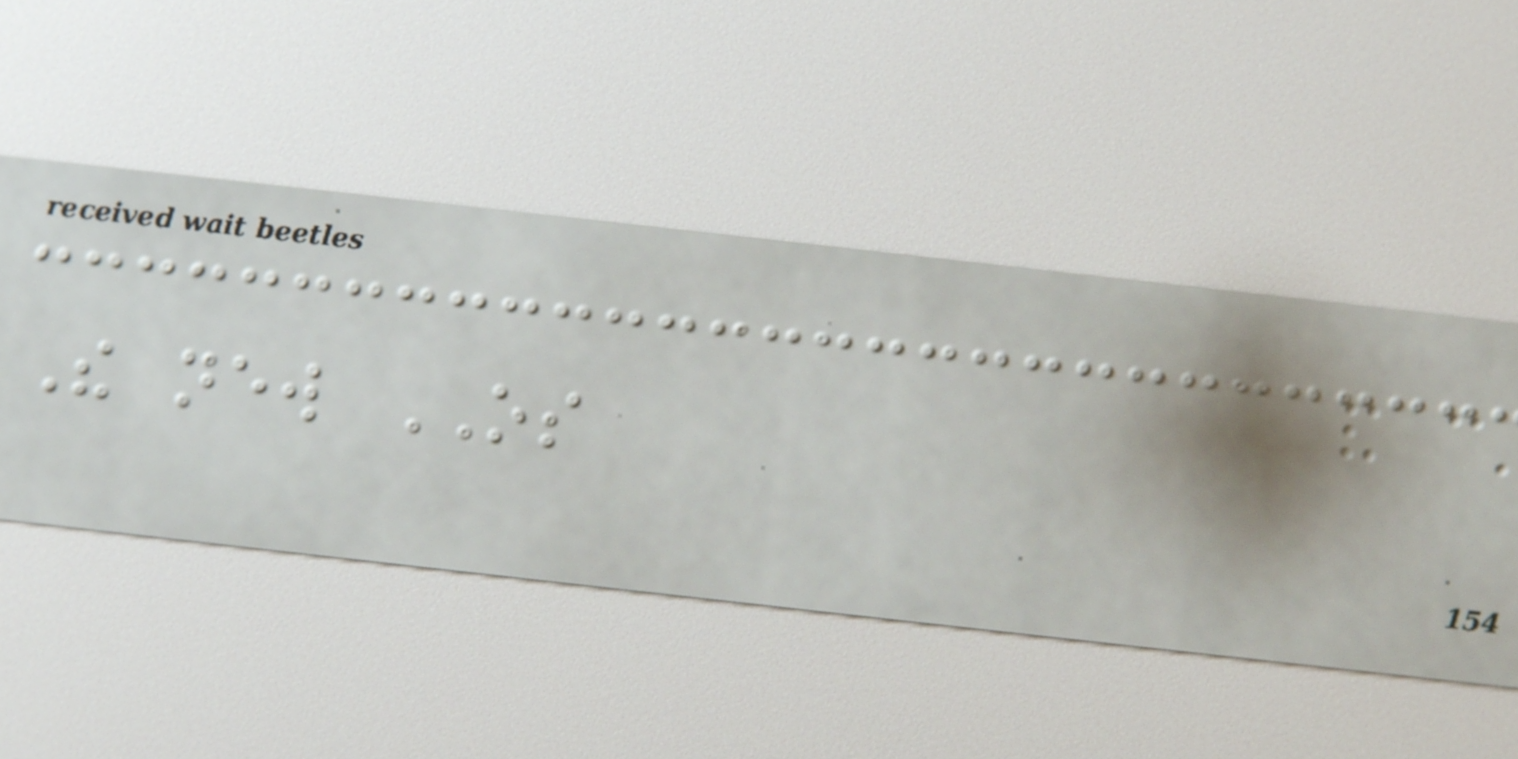The new OS
